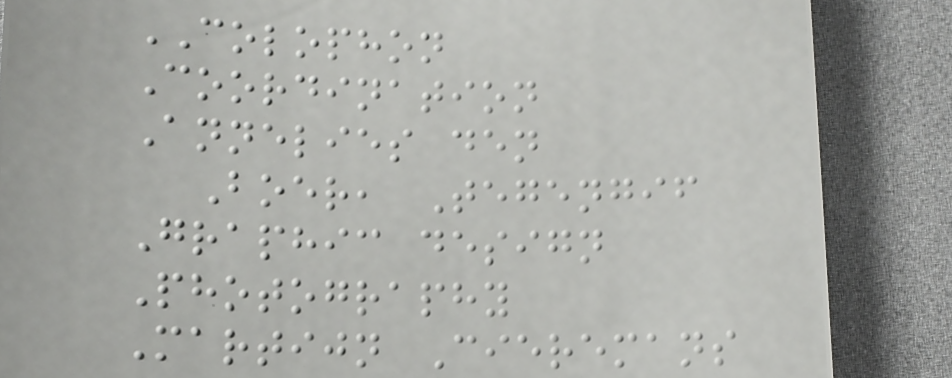COLOPHON
Coordination
Annelies den
Boer, Tegengif
Graphic design
Photography
Martijn Cieremans
